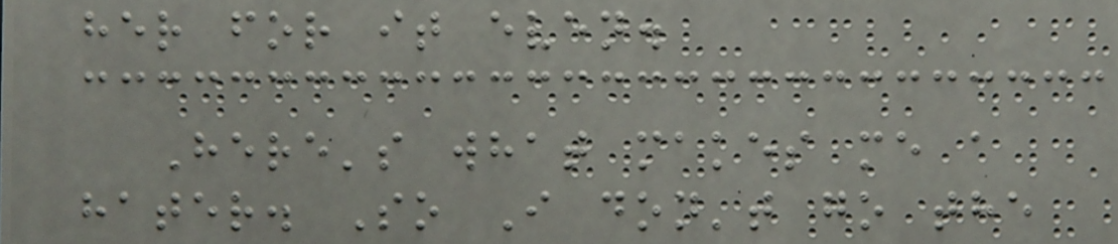her for it even.
Here's what makes me a
hater. So I don't go the
